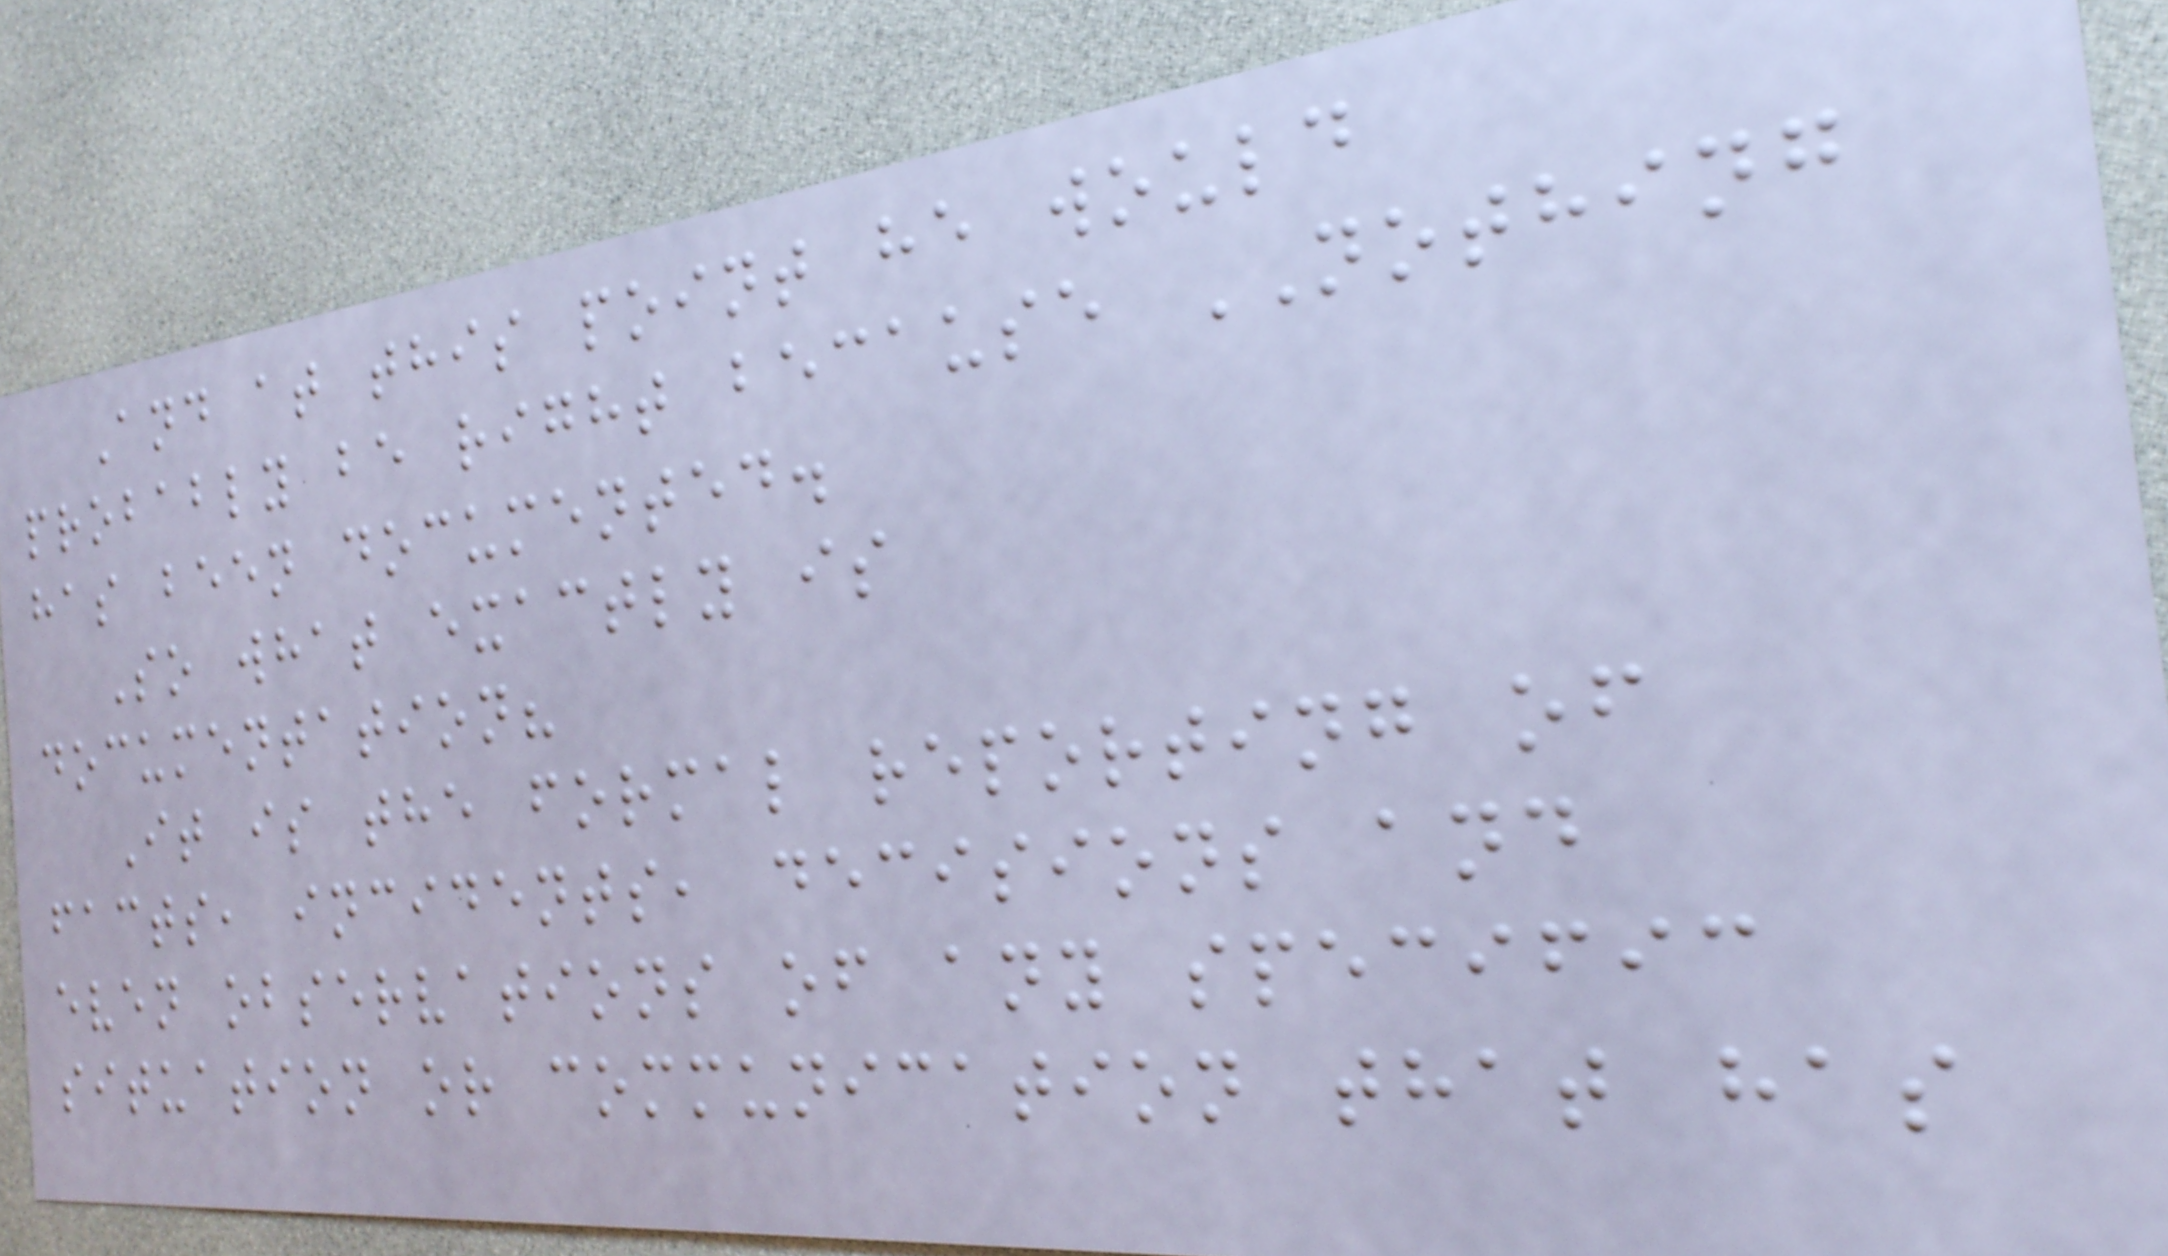And at this point he would
probably be right because NOTHING
has been documented.
So what exactly is
documentation?
It is the formal reporting of
facts, incidents, decisions and
even observations of any specific
situation or communication that has
